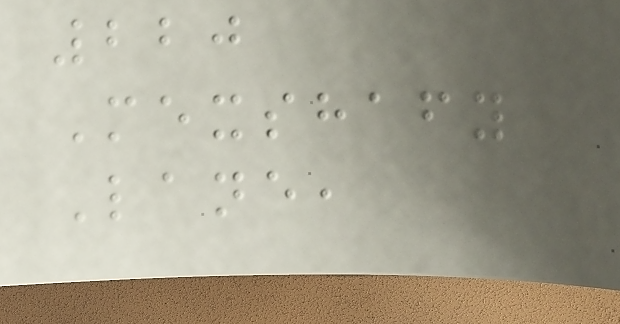220
Mexshafy
Lane,
